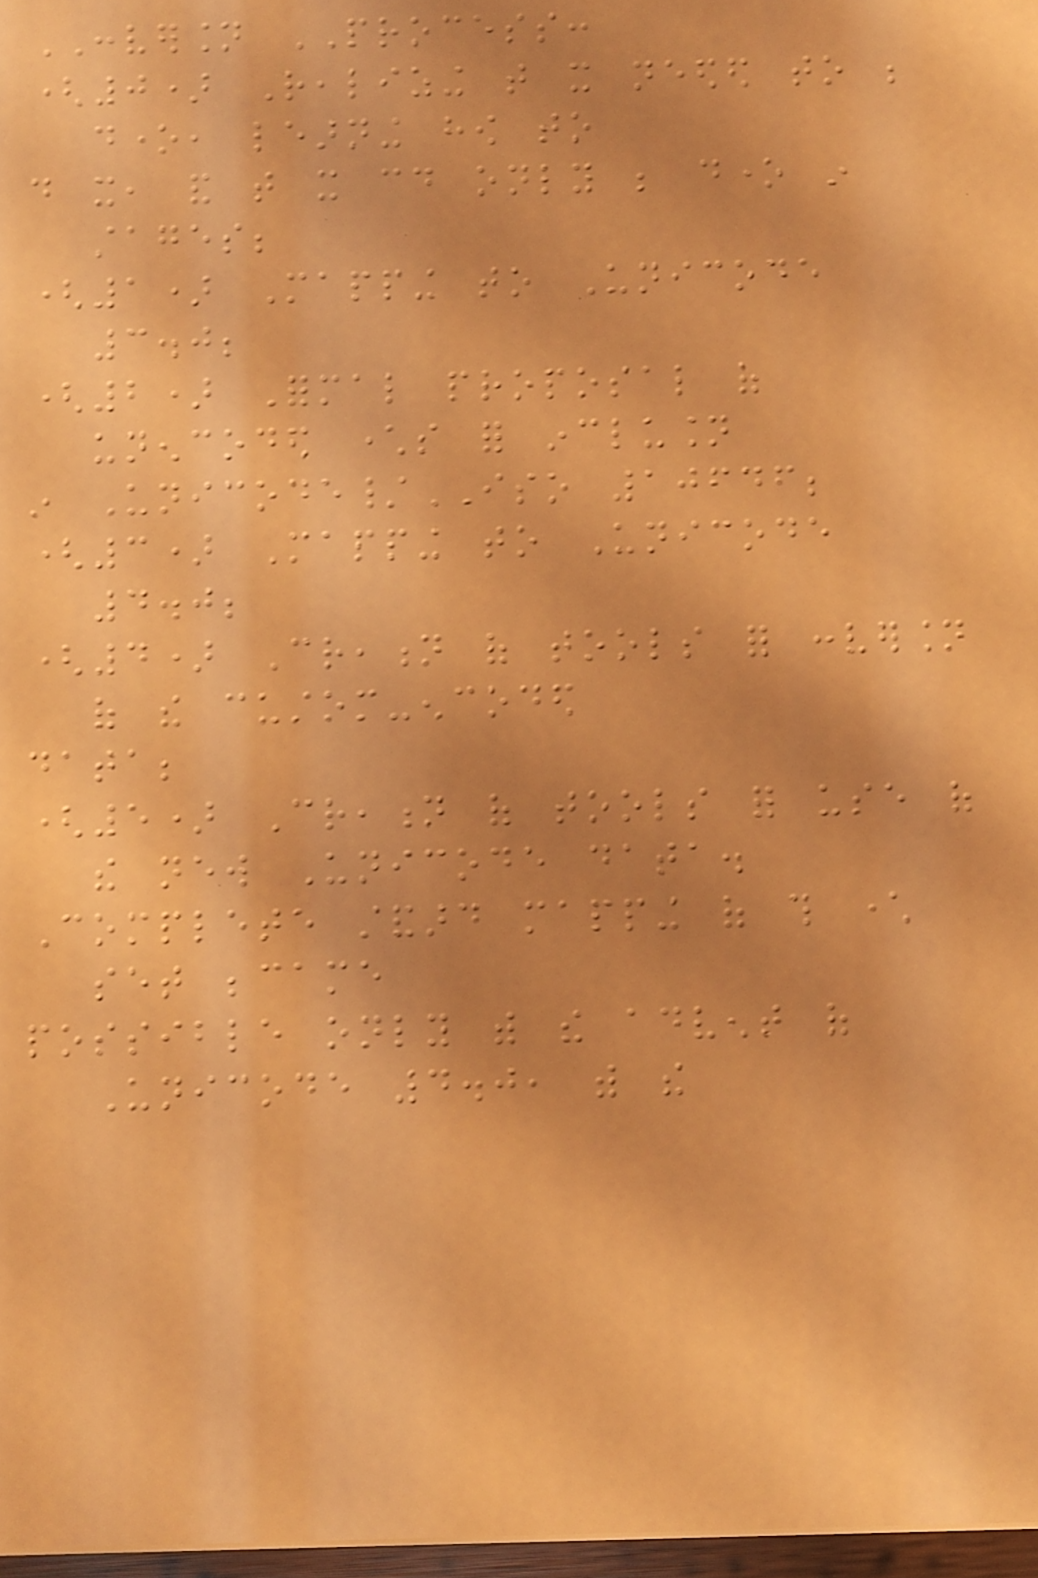CONVERSION PROCESS:
(0) Realizing that it needed to be
done, learning how to
do it, and that it could only be done in
stages;
(1) Mapping to Unicode
3.0;
(2) Formal proposal of
unencoded characters for inclusion
in Unicode/ISO 10646;
(3) Mapping to Unicode
4.0;
(4) Creation of tools for conversion
of the custom-encoded
data;
(5) Creation of tools for use of
the new Unicode data.
Complete standard mapping of this character
set became
possible only with the advent of
Unicode 4.0, with the
